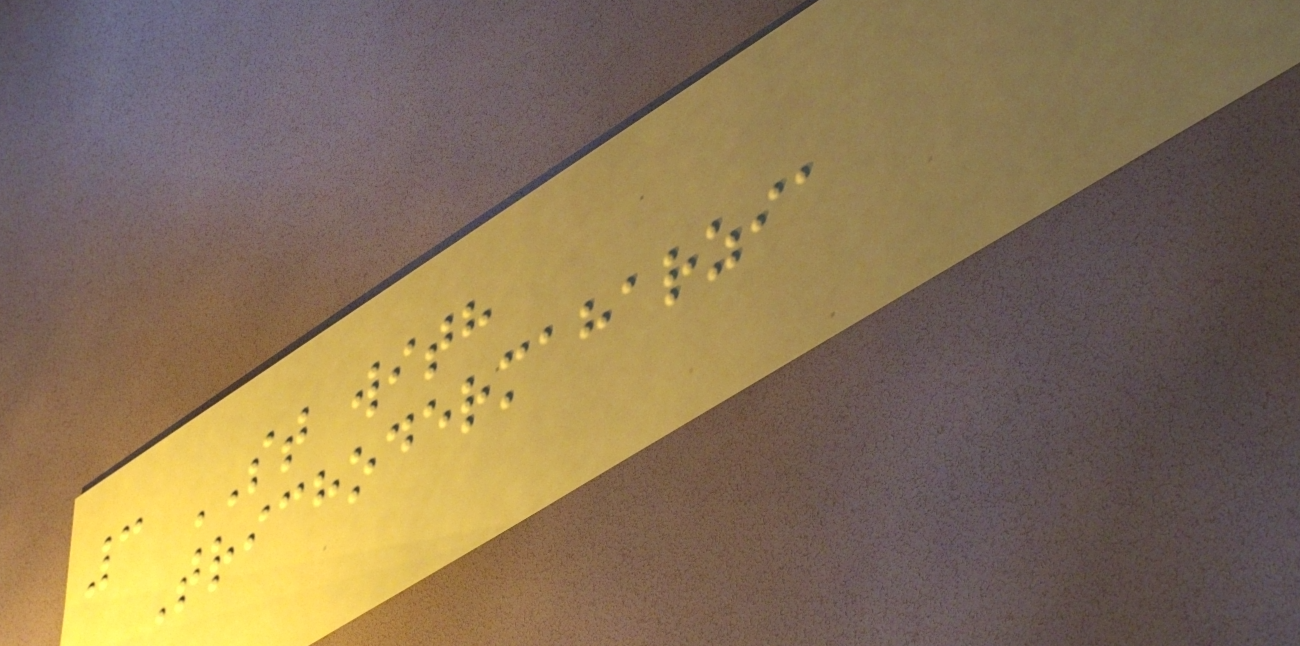3 ST with
Trichodermaharzia
